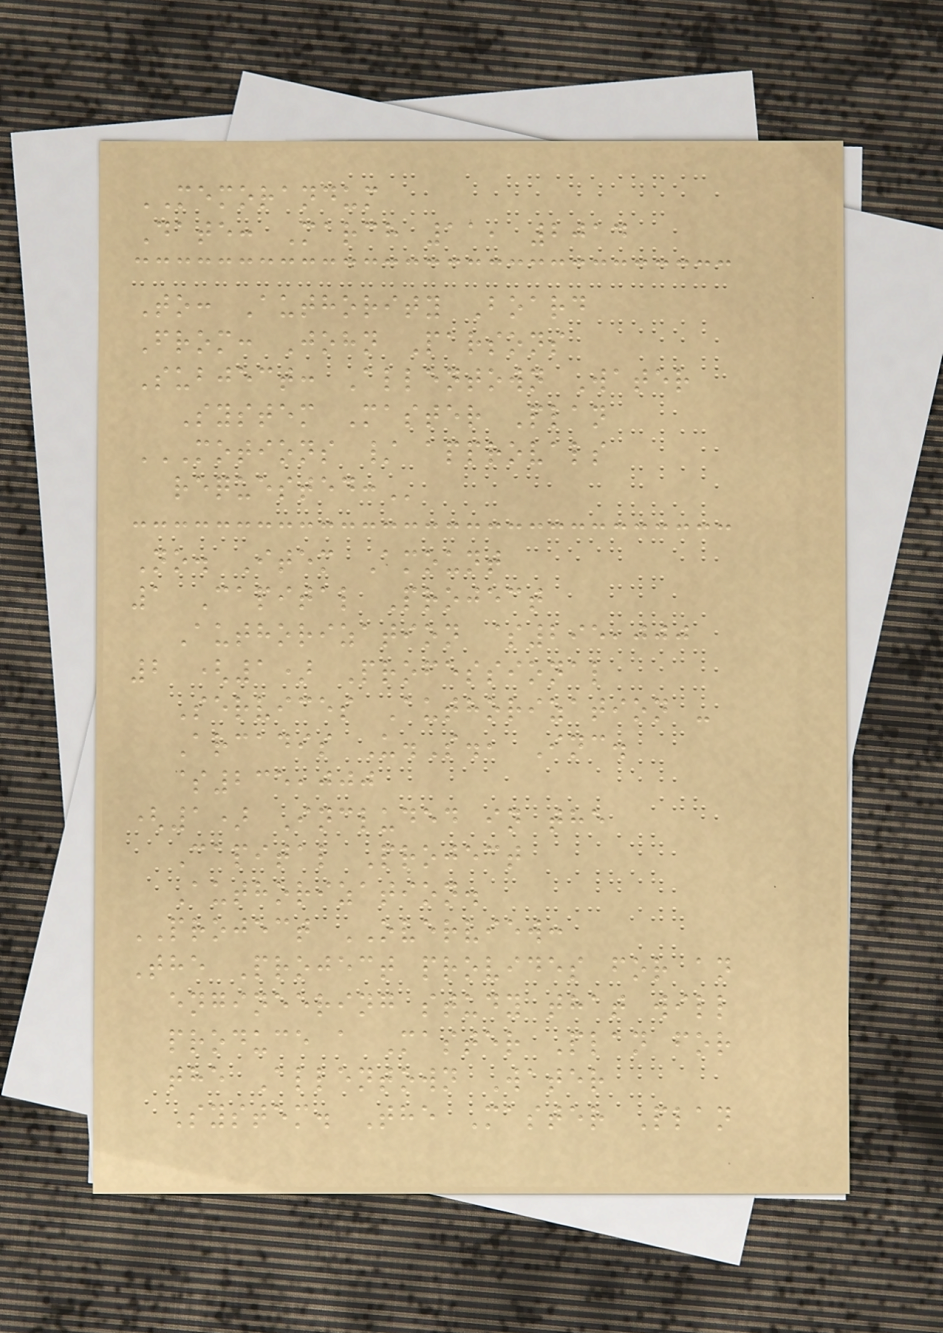MEMORANDUM
Date: March 11, 2014
To: Authority Board
From: John Parsons
Subject: Allentown Water
System Master Plan
MOTIONS / APPROVALS
REQUESTED:
No. Item Amount
1 Capital Project
Authorization $295,000
2 (1) Professional
Services Authorization -
Arcadis U.S., Inc.
$235,000
(1) Included in the
Capital Project
Authorization.
PROJECT OVERVIEW:
The Project provides for an
engineering study that will
produce a Master Plan for
the Allentown Water
System. The Master Plan
